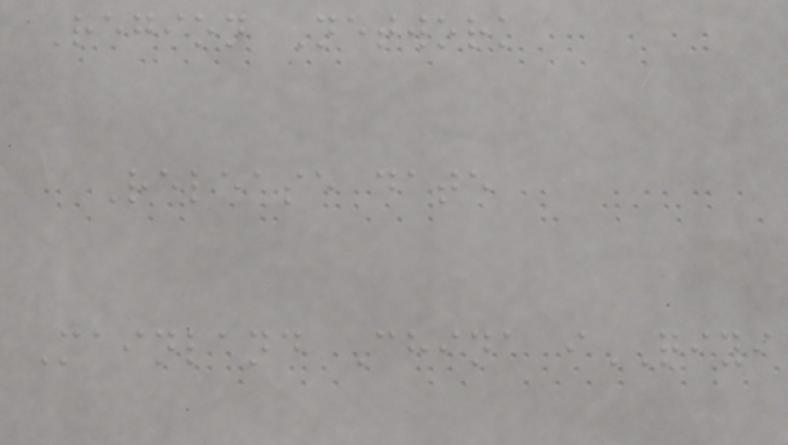Region Network
Release date
Mainland China iQIYI
